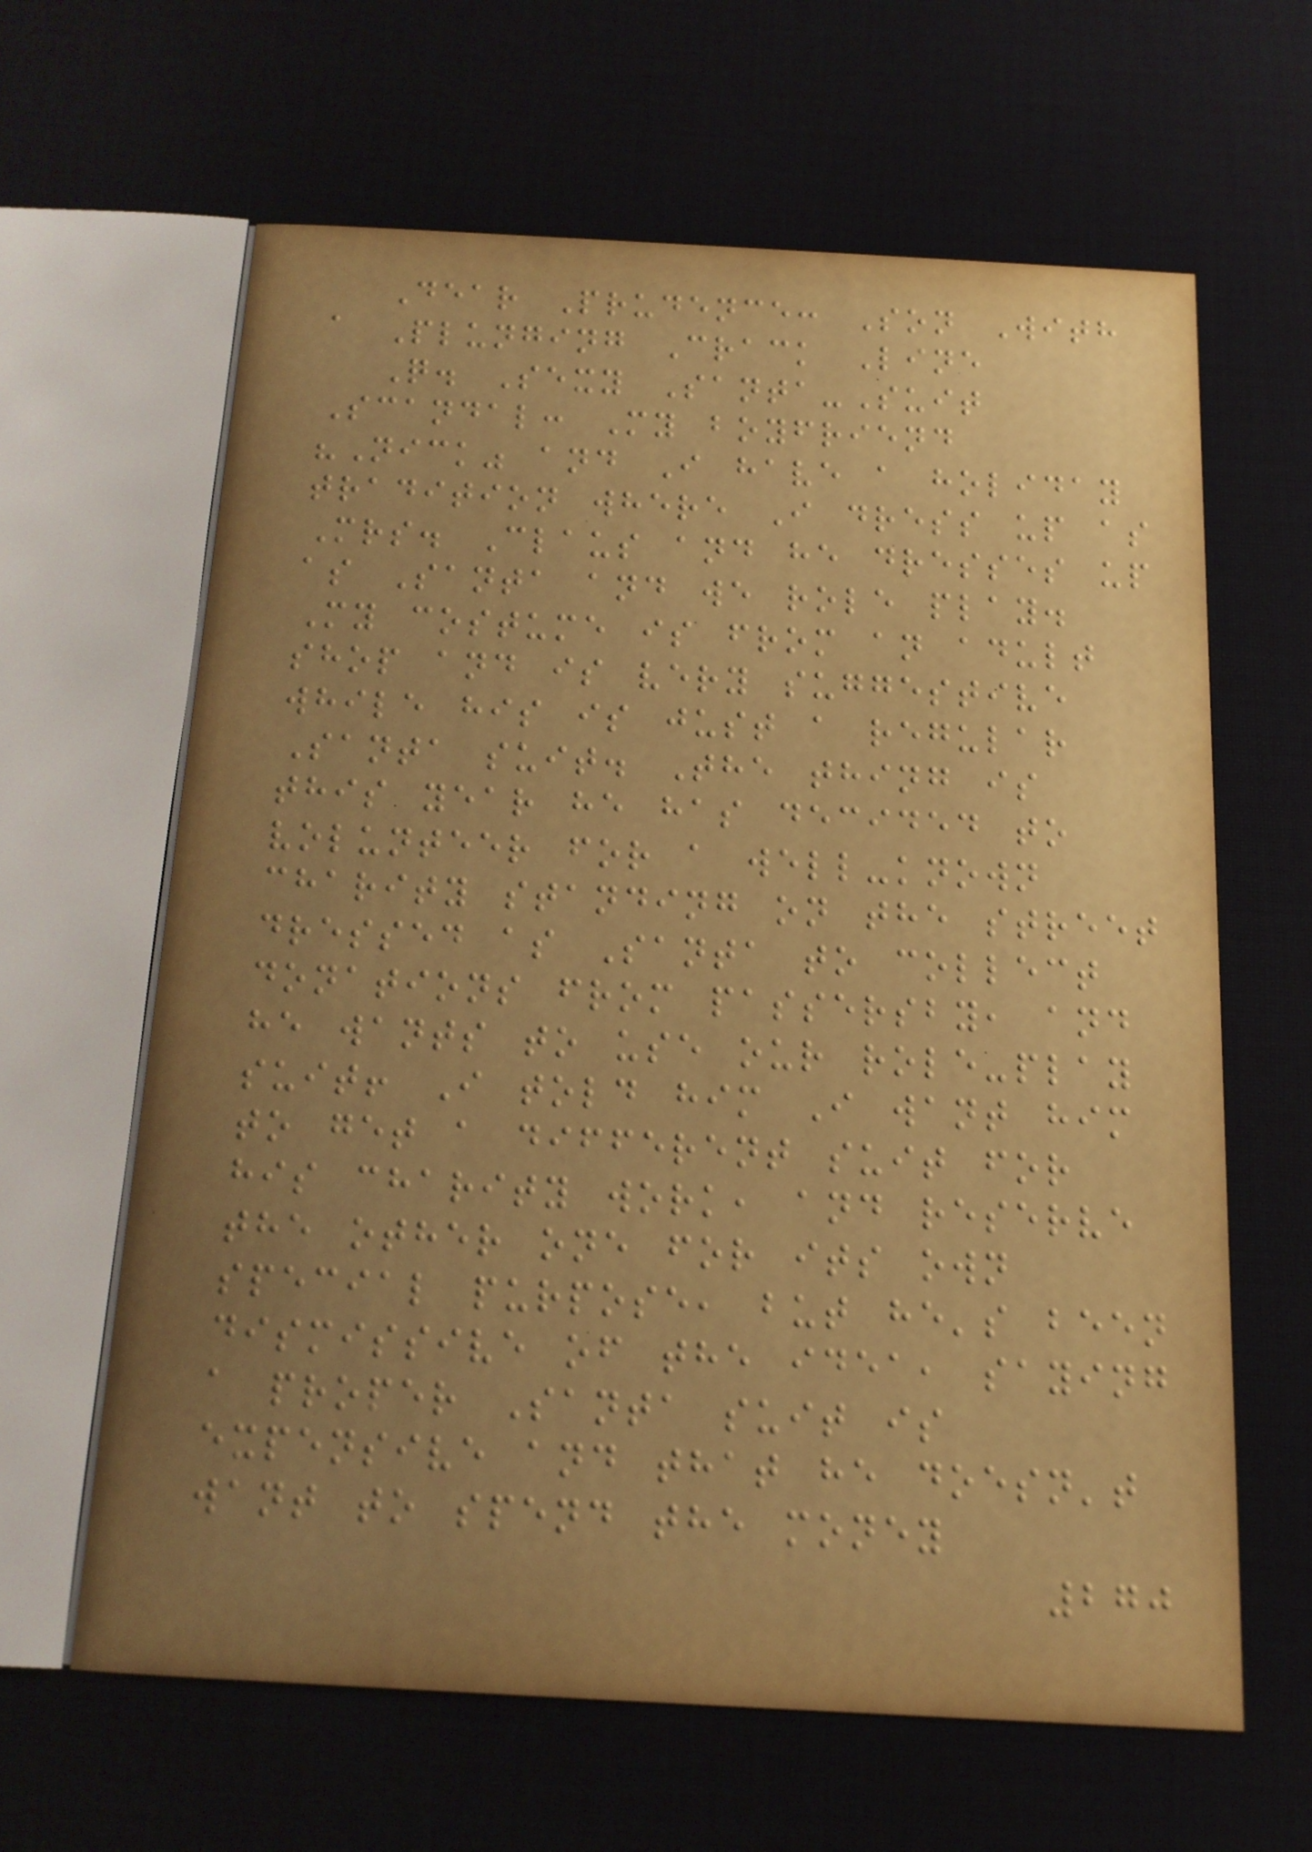Dear Prudence: Son With
a Plunging Crack Line
Q. Sexy Santa-Suit
Scandal: My boyfriend
"Nick" and I have a holiday
tradition where I dress up as
Mrs. Claus and he dresses up
as Santa and we role play.
My costume is from an adult
shop and is very suggestive
while his is just a regular
Santa suit. The thing is
this year he has decided to
volunteer for a well-known
charity standing on the street
dressed as Santa to collect
donations from passersby, and
he wants to use our role-play
suit! I told him I want him
to get a different suit for
his charity work, and reserve
the other one for its own
special purpose, but he's been
dismissive of the idea, saying
a proper Santa suit is
expensive and that he doesn't
want to spend the money
270
